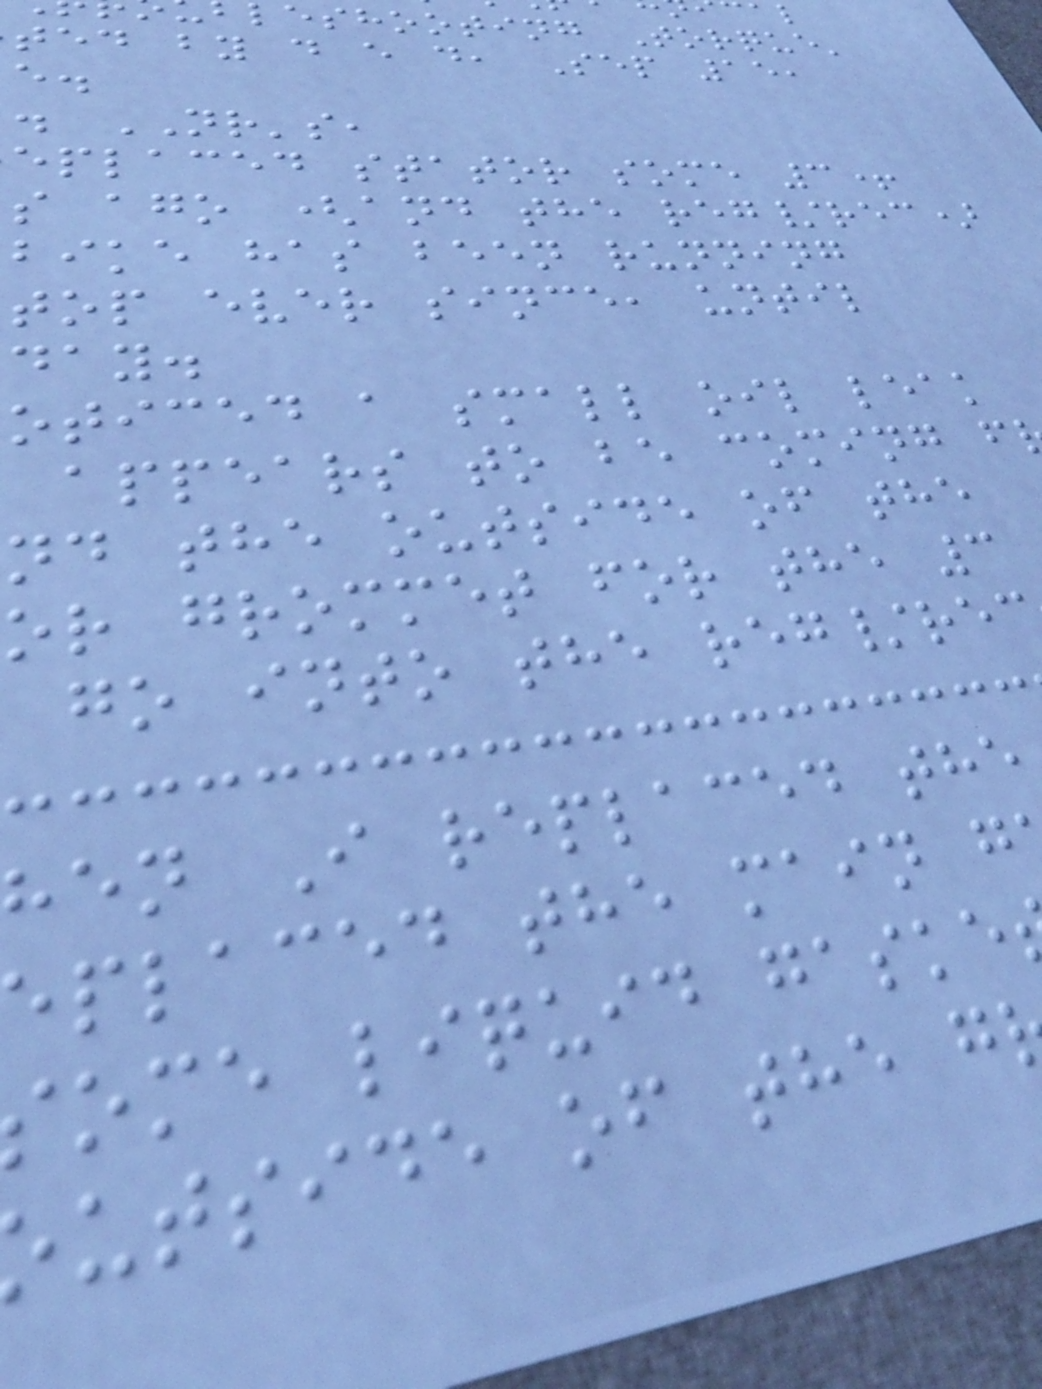eshooting Torque'
ted by d e d, Sep 15,
. NR's,
eplaced stator some 3+
s ago (and the reg/rec)
bike has been running
top ever since, until
day.
oticed a small oil leak
appears to be coming f
nd the outside of the
or grommet for the 3
go into the reg/rec
hen I replaced the
placed the main g
ome liquid gaske
utside of the g
